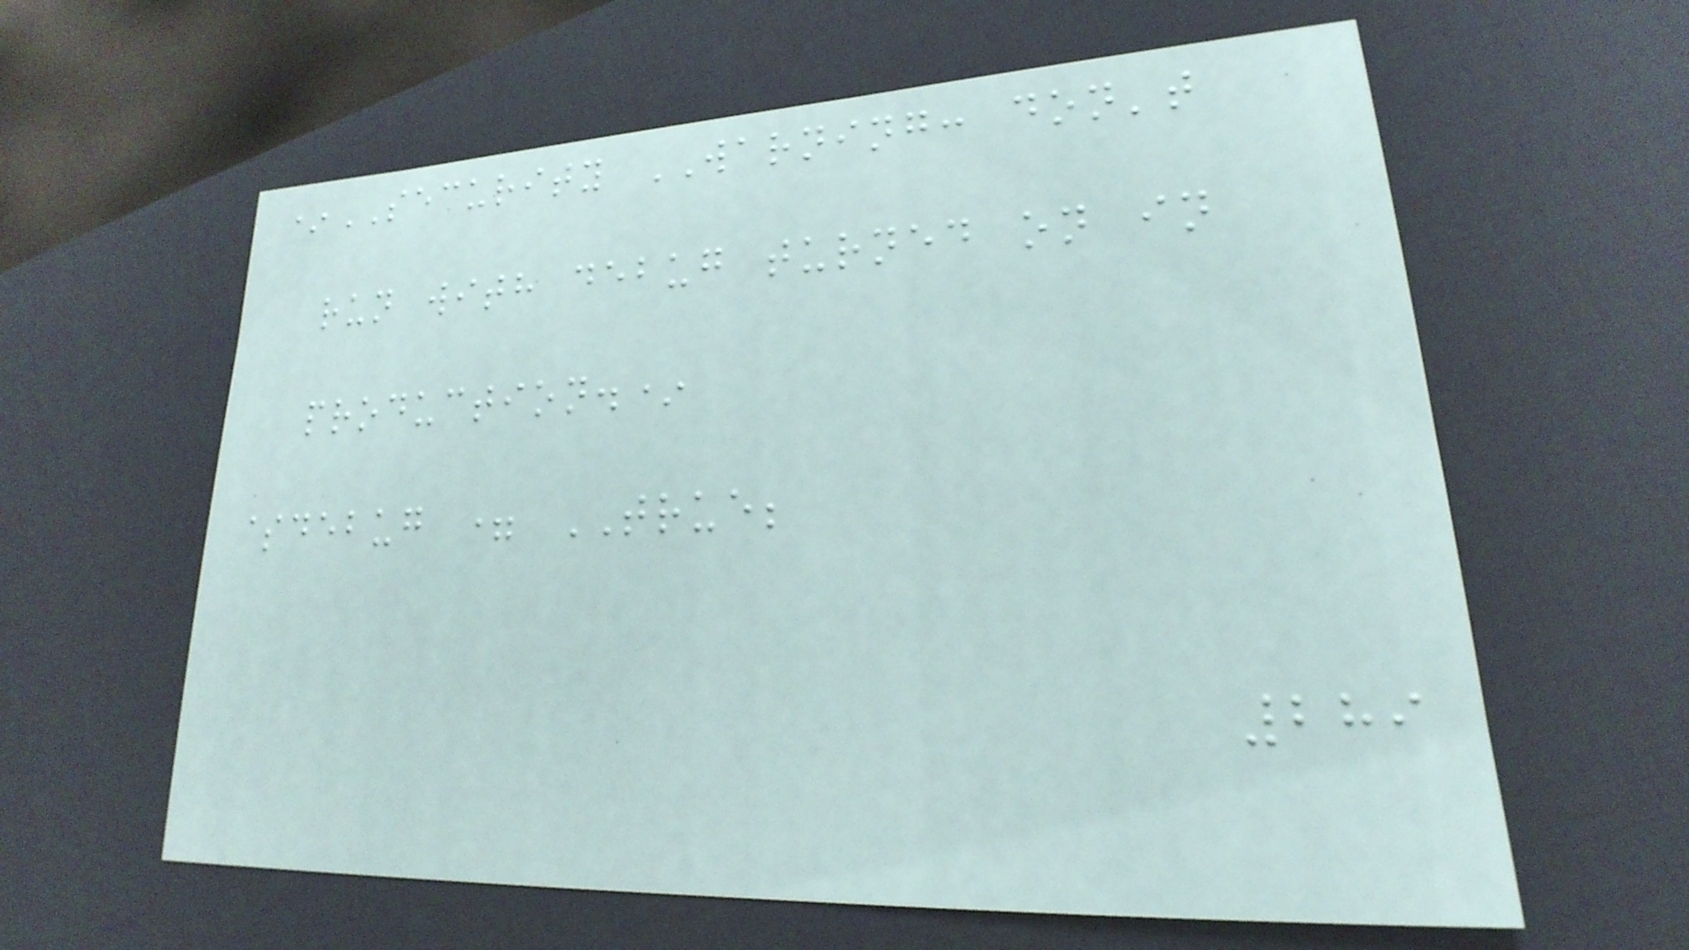*SECURITY WARNING: don't
run with debug turned on in
production.*
$debug = TRUE;
289
